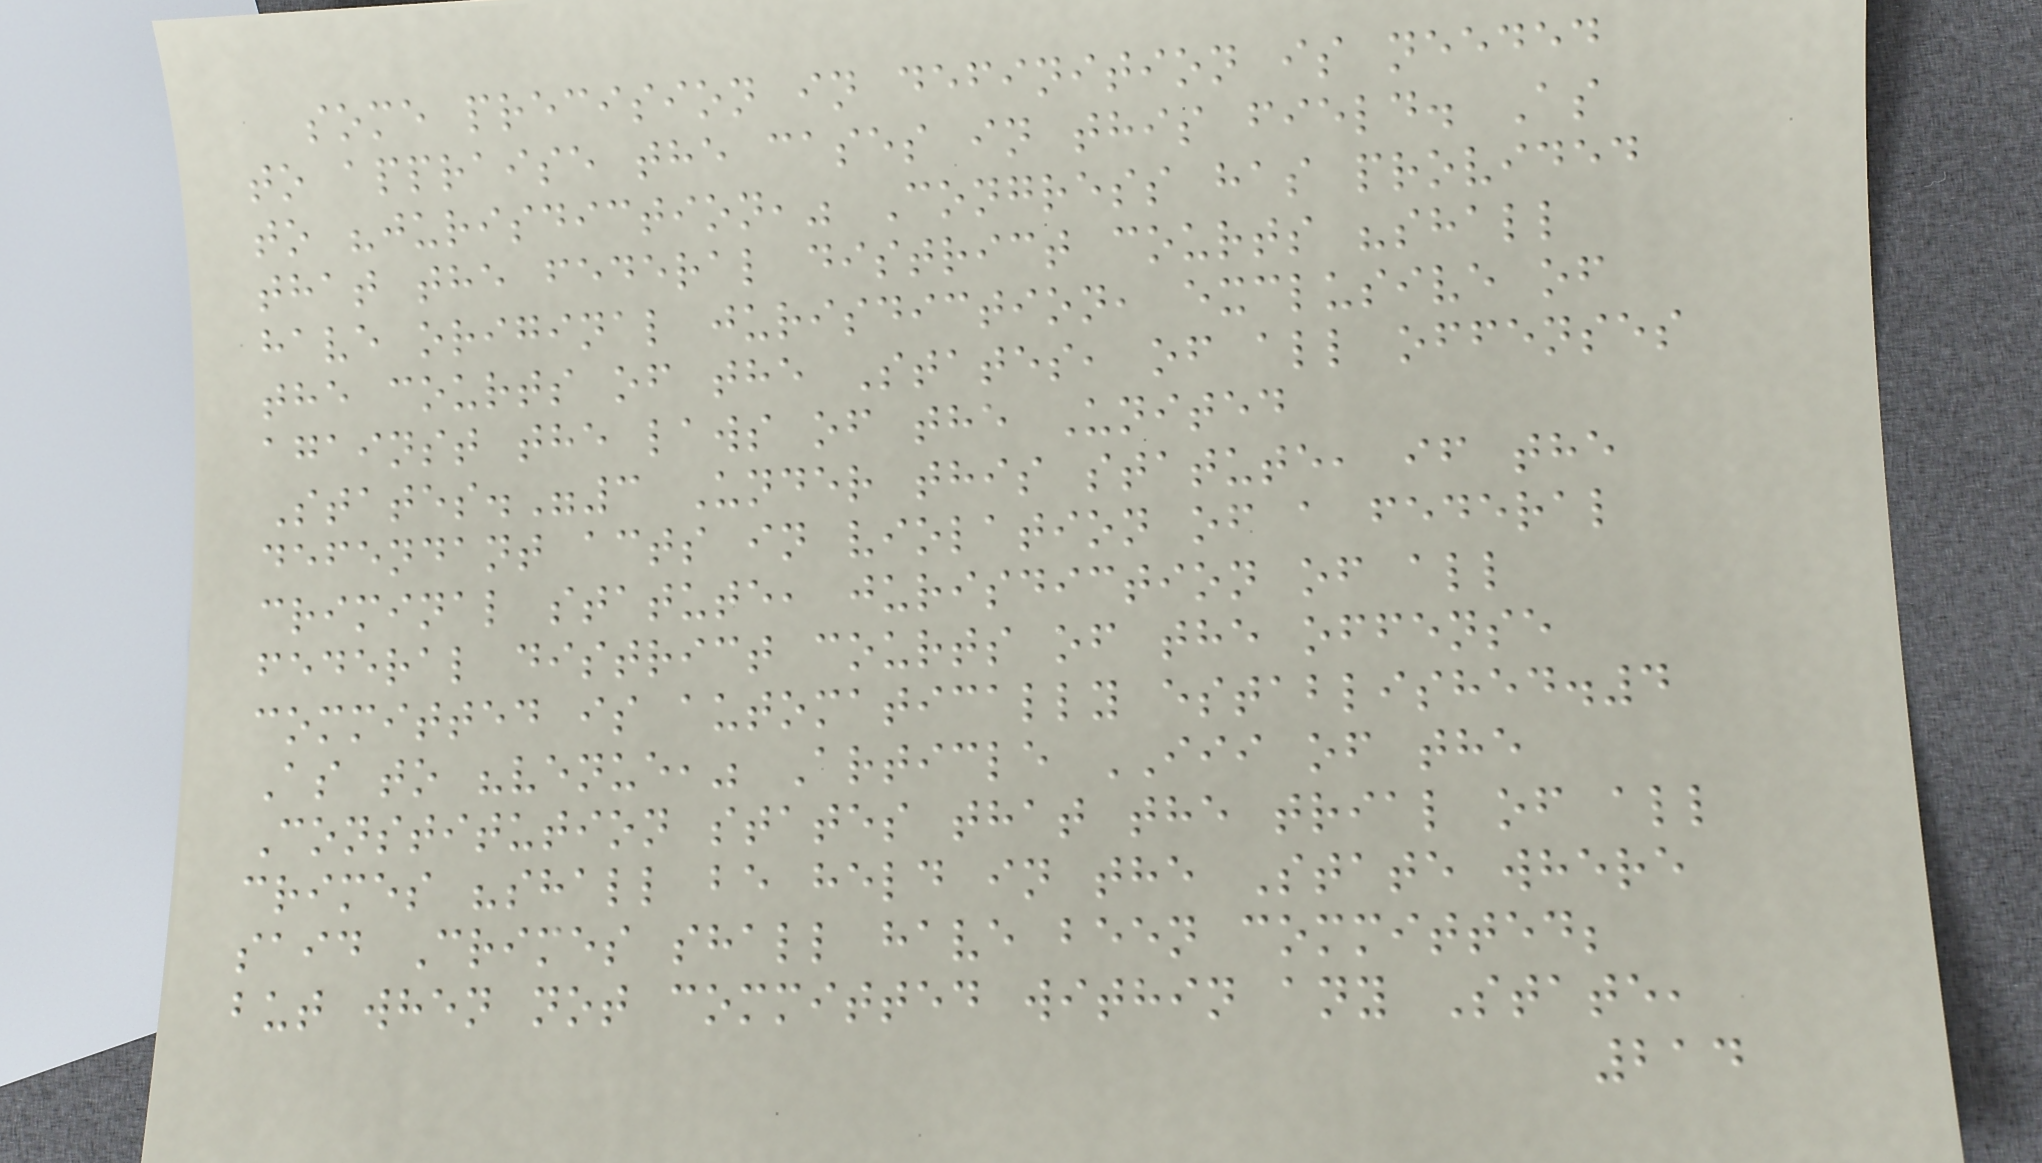some precision in definition is needed
to appraise the cases in this field. As
to "jurisdiction," Congress has provided
that the federal district courts "shall
have original jurisdiction, exclusive of
the courts of the States, of all offenses
against the laws of the United
States."3 Under this statute, if the
defendant acts in violation of a federal
criminal statute, jurisdiction of all
federal district courts of the offense
committed is automatically established.4
As to "venue," Article III of the
Constitution states that the trial of all
crimes "shall be held in the State where
said Crimes shall have been committed;
but when not committed within any State,
214
